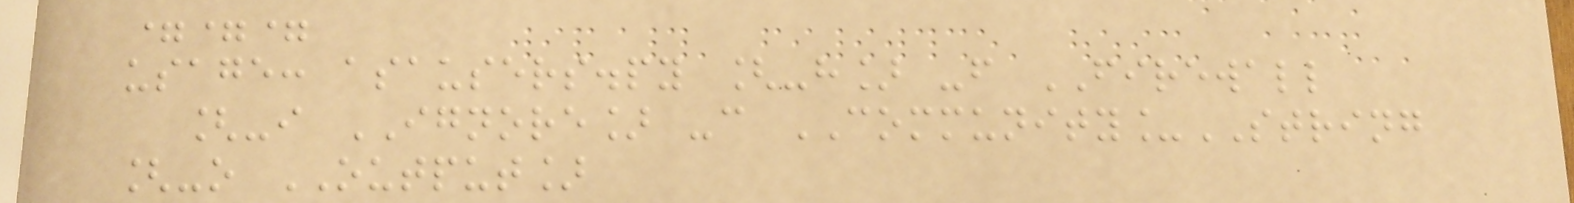===
usage: asausers.py [-h] -f FIREWALL
[-i IGNORE] -c COMMUNITY_STRING
[-o OUTPUT]
